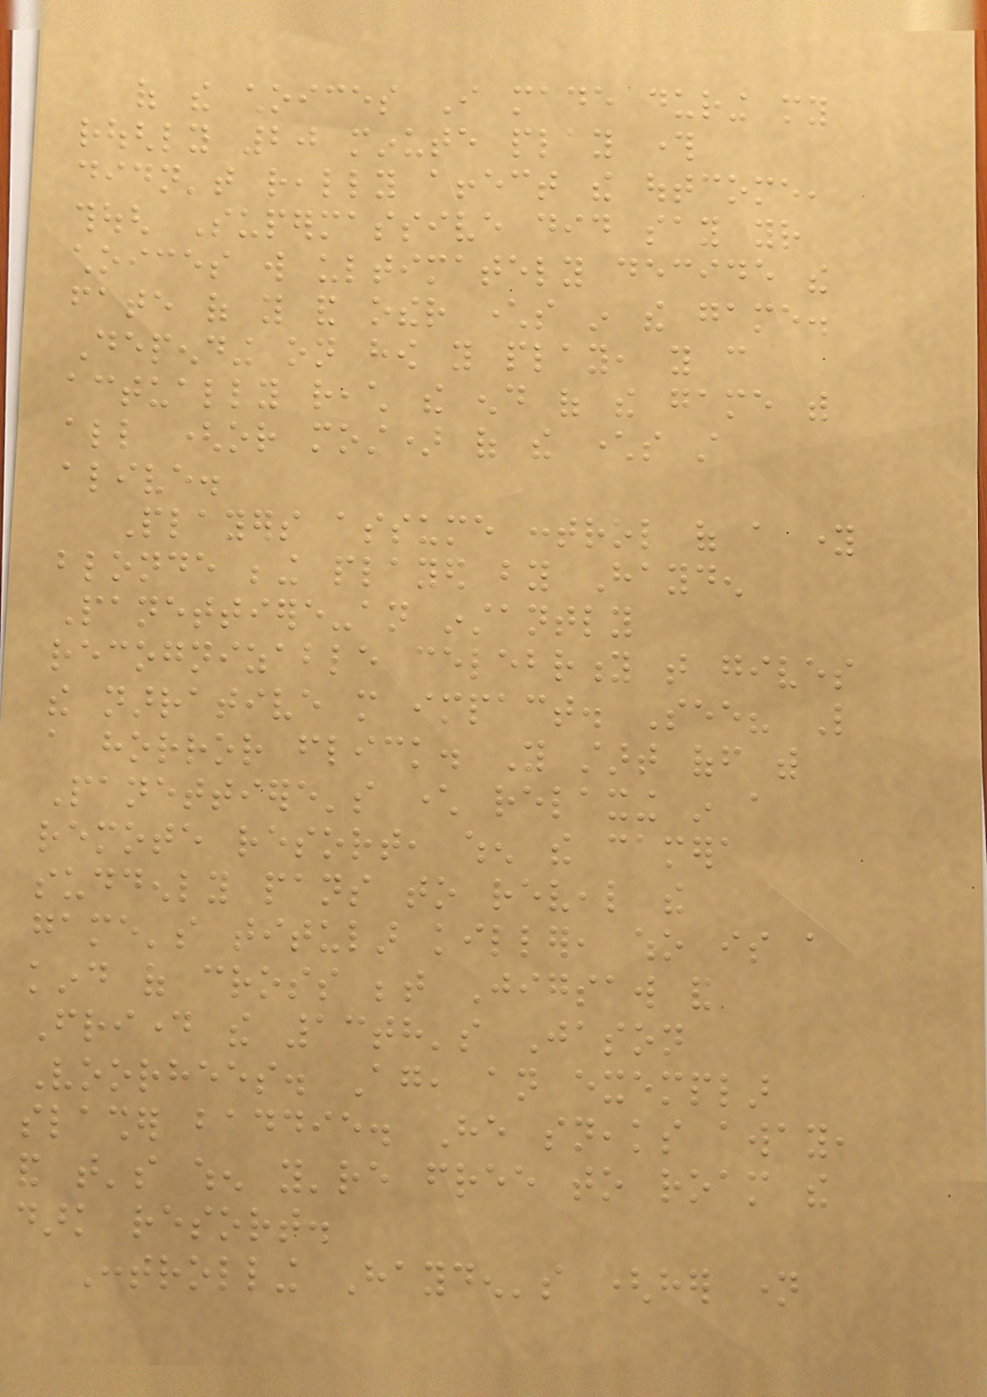of the choices I made during my
roughly 20 minute play through
didn't really affect the outcome,
though Supermassive did say your
choices will ultimately decide the
fate of you and other characters in the game.
Depending on how you play, you can
actually reach the end of the game with
all (or most) of the characters still
alive.
Players assume control of a young
blonde being played by Hayden
Panettiere-an instantly
recognizable celebrity that gives
the narrative more impact. See? Like
a horror flick. You start off with
Panettiere's character relaxing in a
remote resort, when the camera
suddenly pans to reveal the
game's titular killer, who is a
kind of cross between Jigsaw and
Friday the 13th's Jason
Voorhees. Again, an exemplar
slasher baddie. He sneaks away,
and that's when you're free to roam the
dark resort.
Controlling Hayden's (her name
